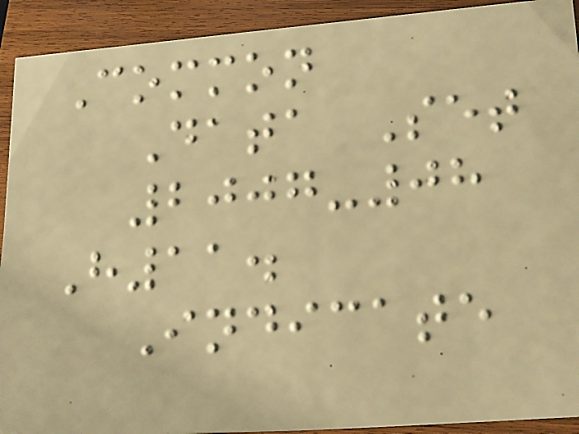Common
Data Set
2007-08
H11.
Indicate
